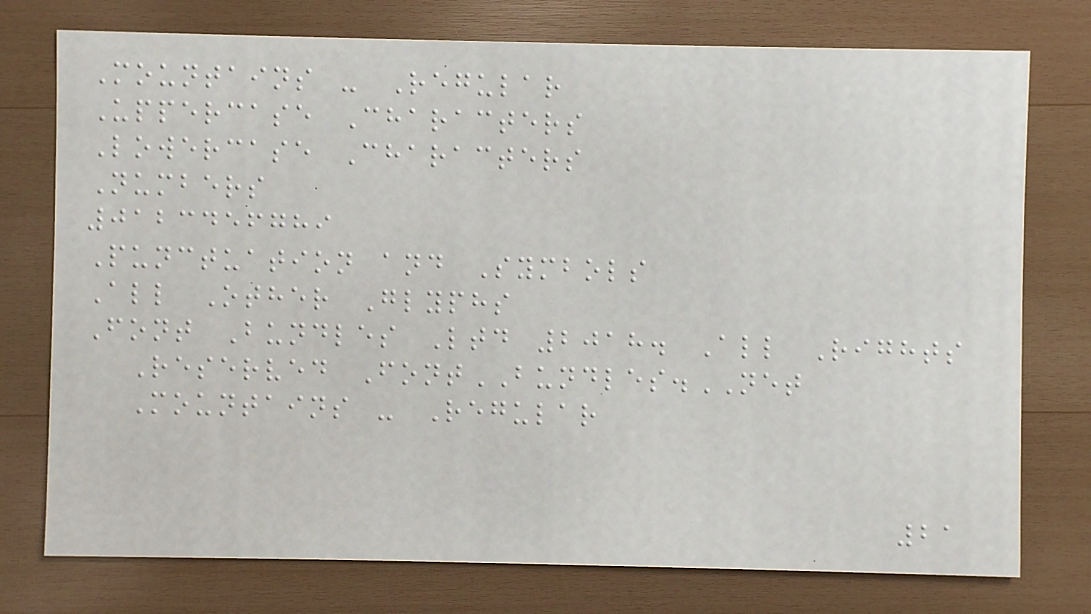Mountains - Regular
Uppercase Characters
Lowercase Characters
Numbers
0123456789
Punctuation and Symbols
All Other Glyphs
Font Bundles Ltd 2018. All Rights
Reserved FontBUNDLES.NET
Mountains - Regular
21
